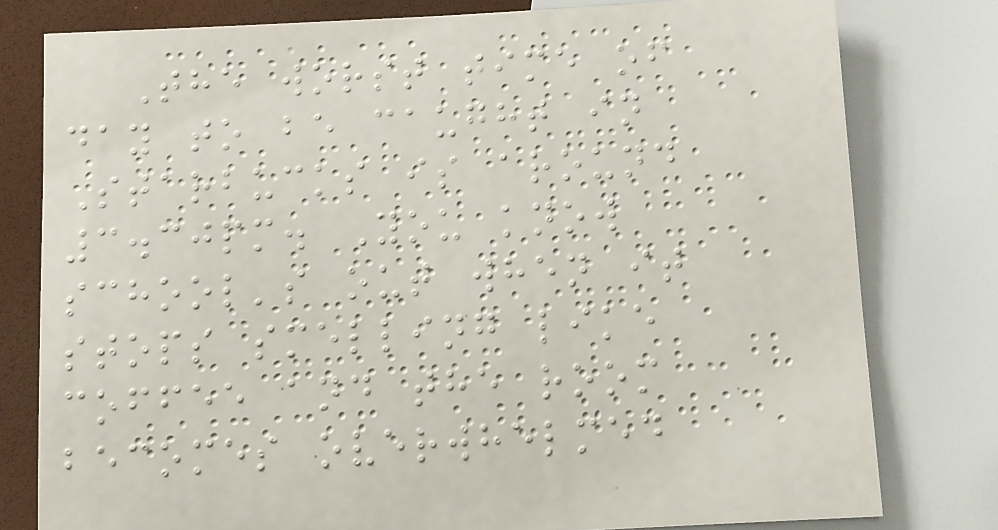The worst time of
day to be caught in
Starbucks is around
3.30pm. You know
school's out when it
stops smelling like
coffee and the room
becomes overwhelmed
